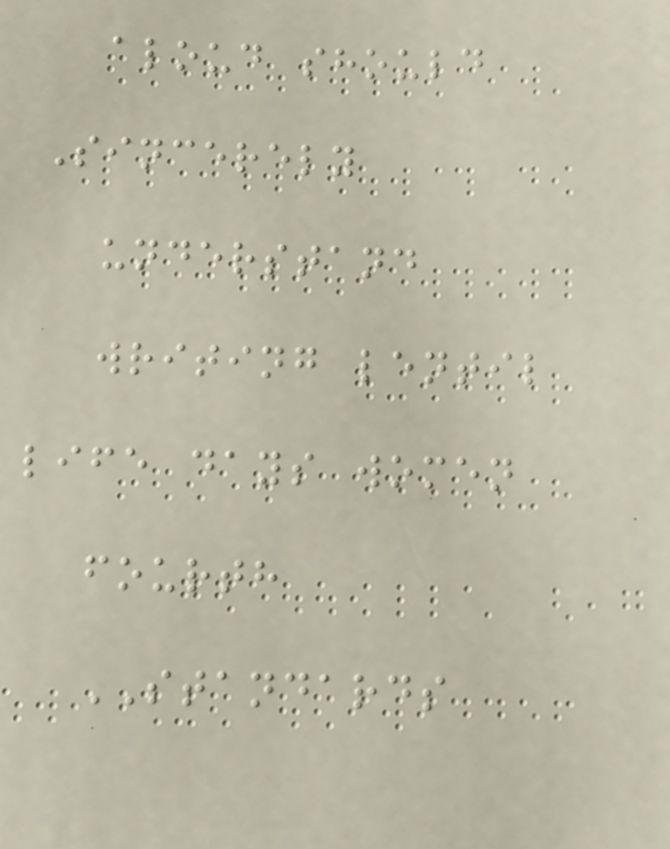aloud should
Sincerely
understand
writing lentil
life days women
fourth
STANDARDS
